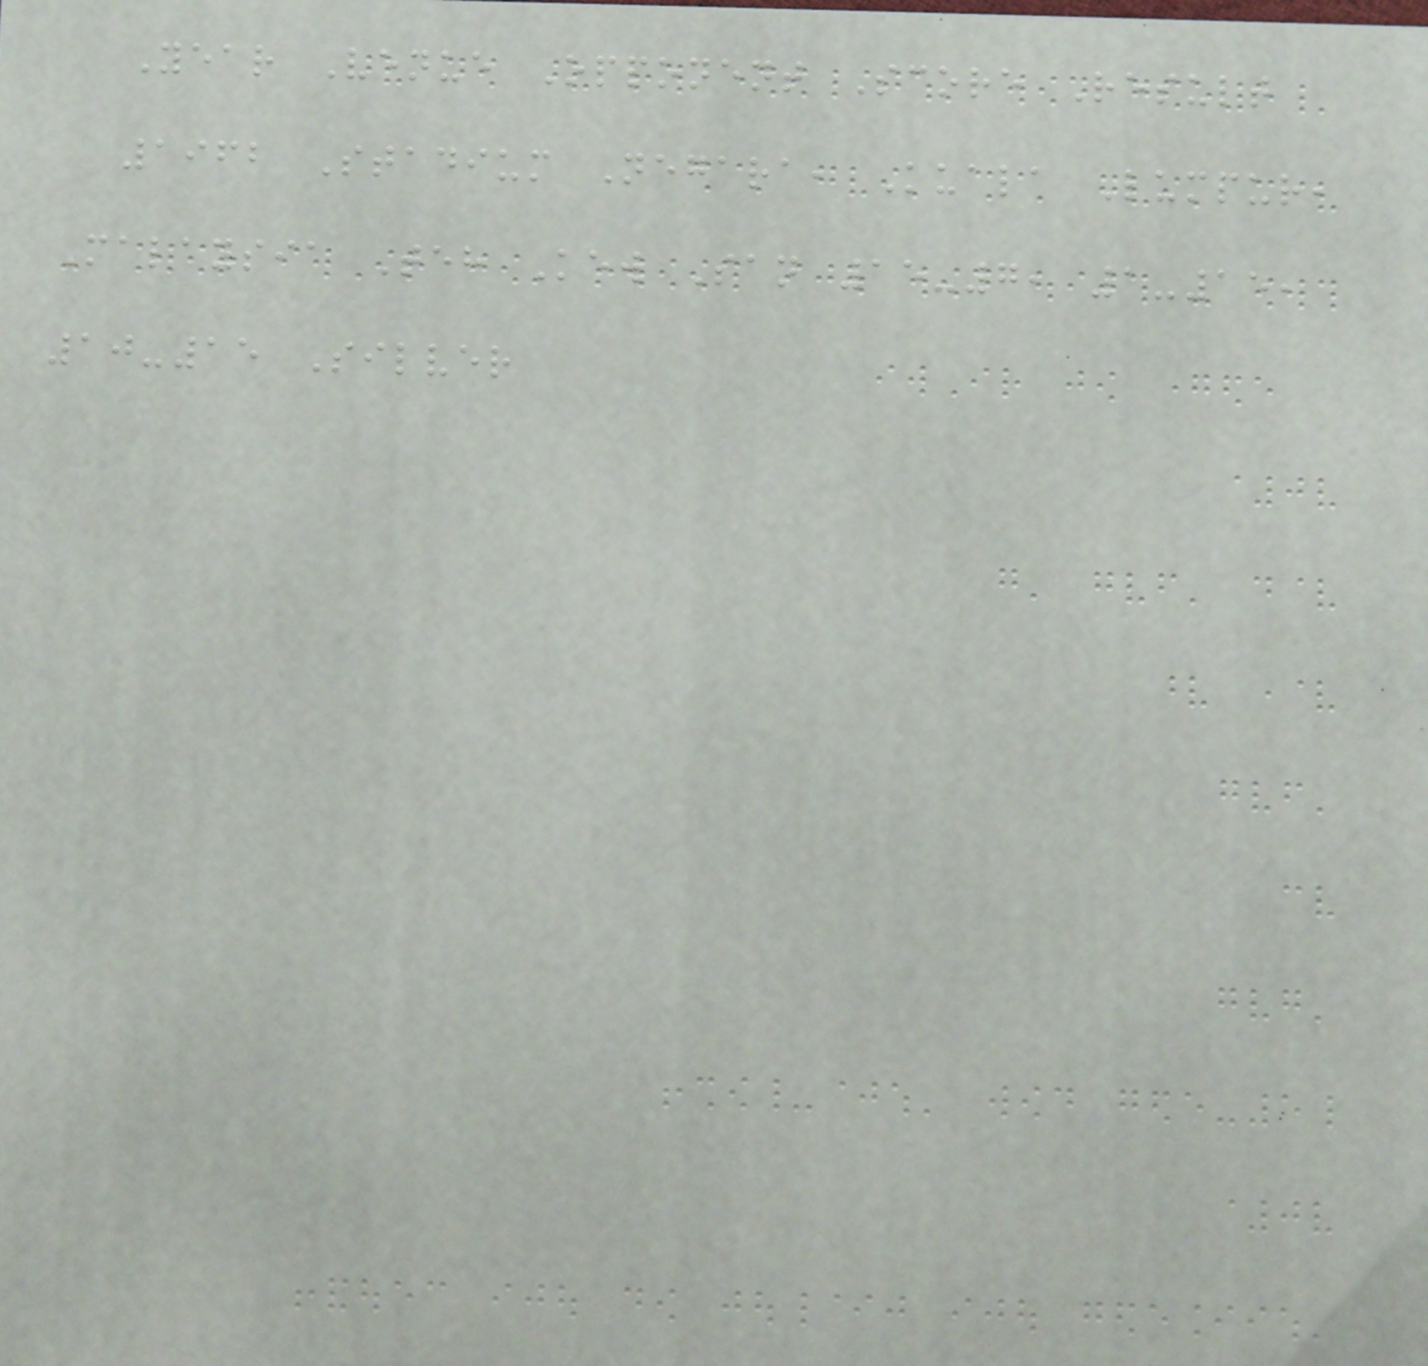Year Venue Opponent Score Result
1962 Stadium Negara, Kuala Lumpur,
Malaysia Teh Kew San 15-7, 1-15,
10-15 Silver
